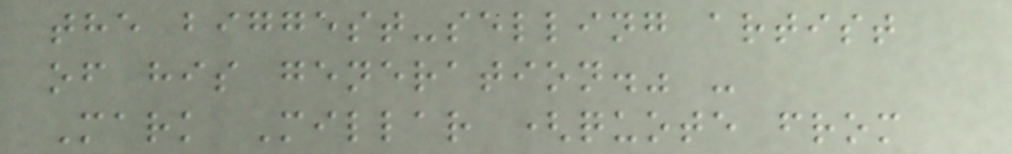the biggest-selling artist
of his generation." -
Mark Millar (quote from
